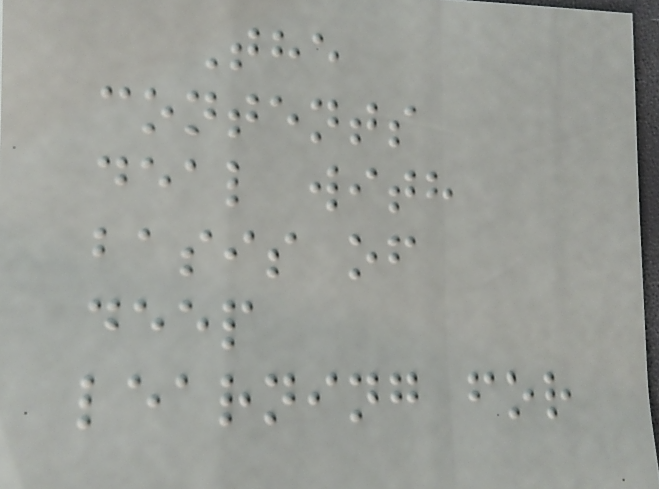The
contents
deal with
basis of
deep
learning for
